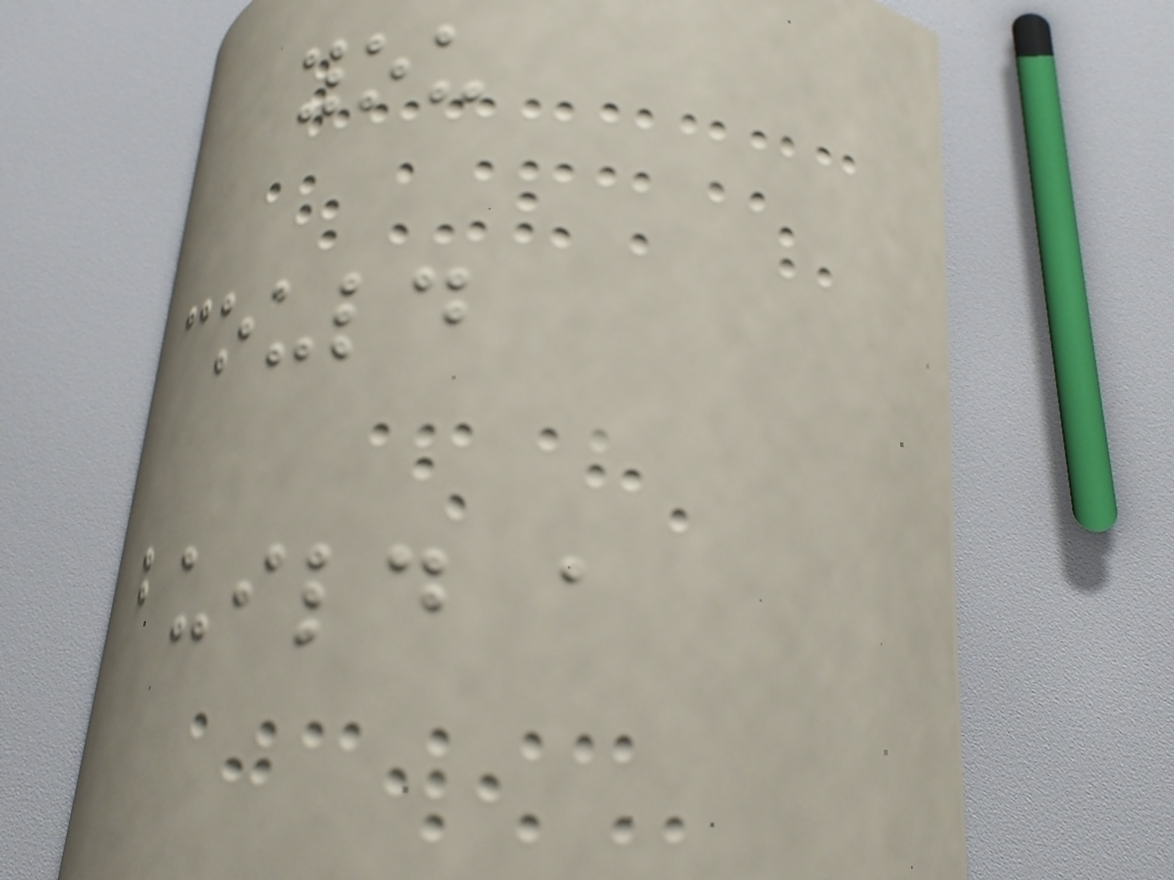you
could
build a
